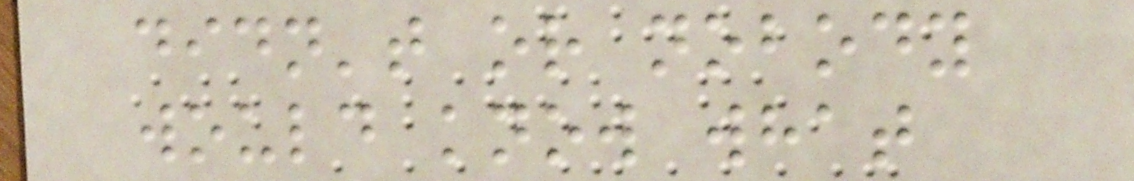didn't or nobody
would know what
